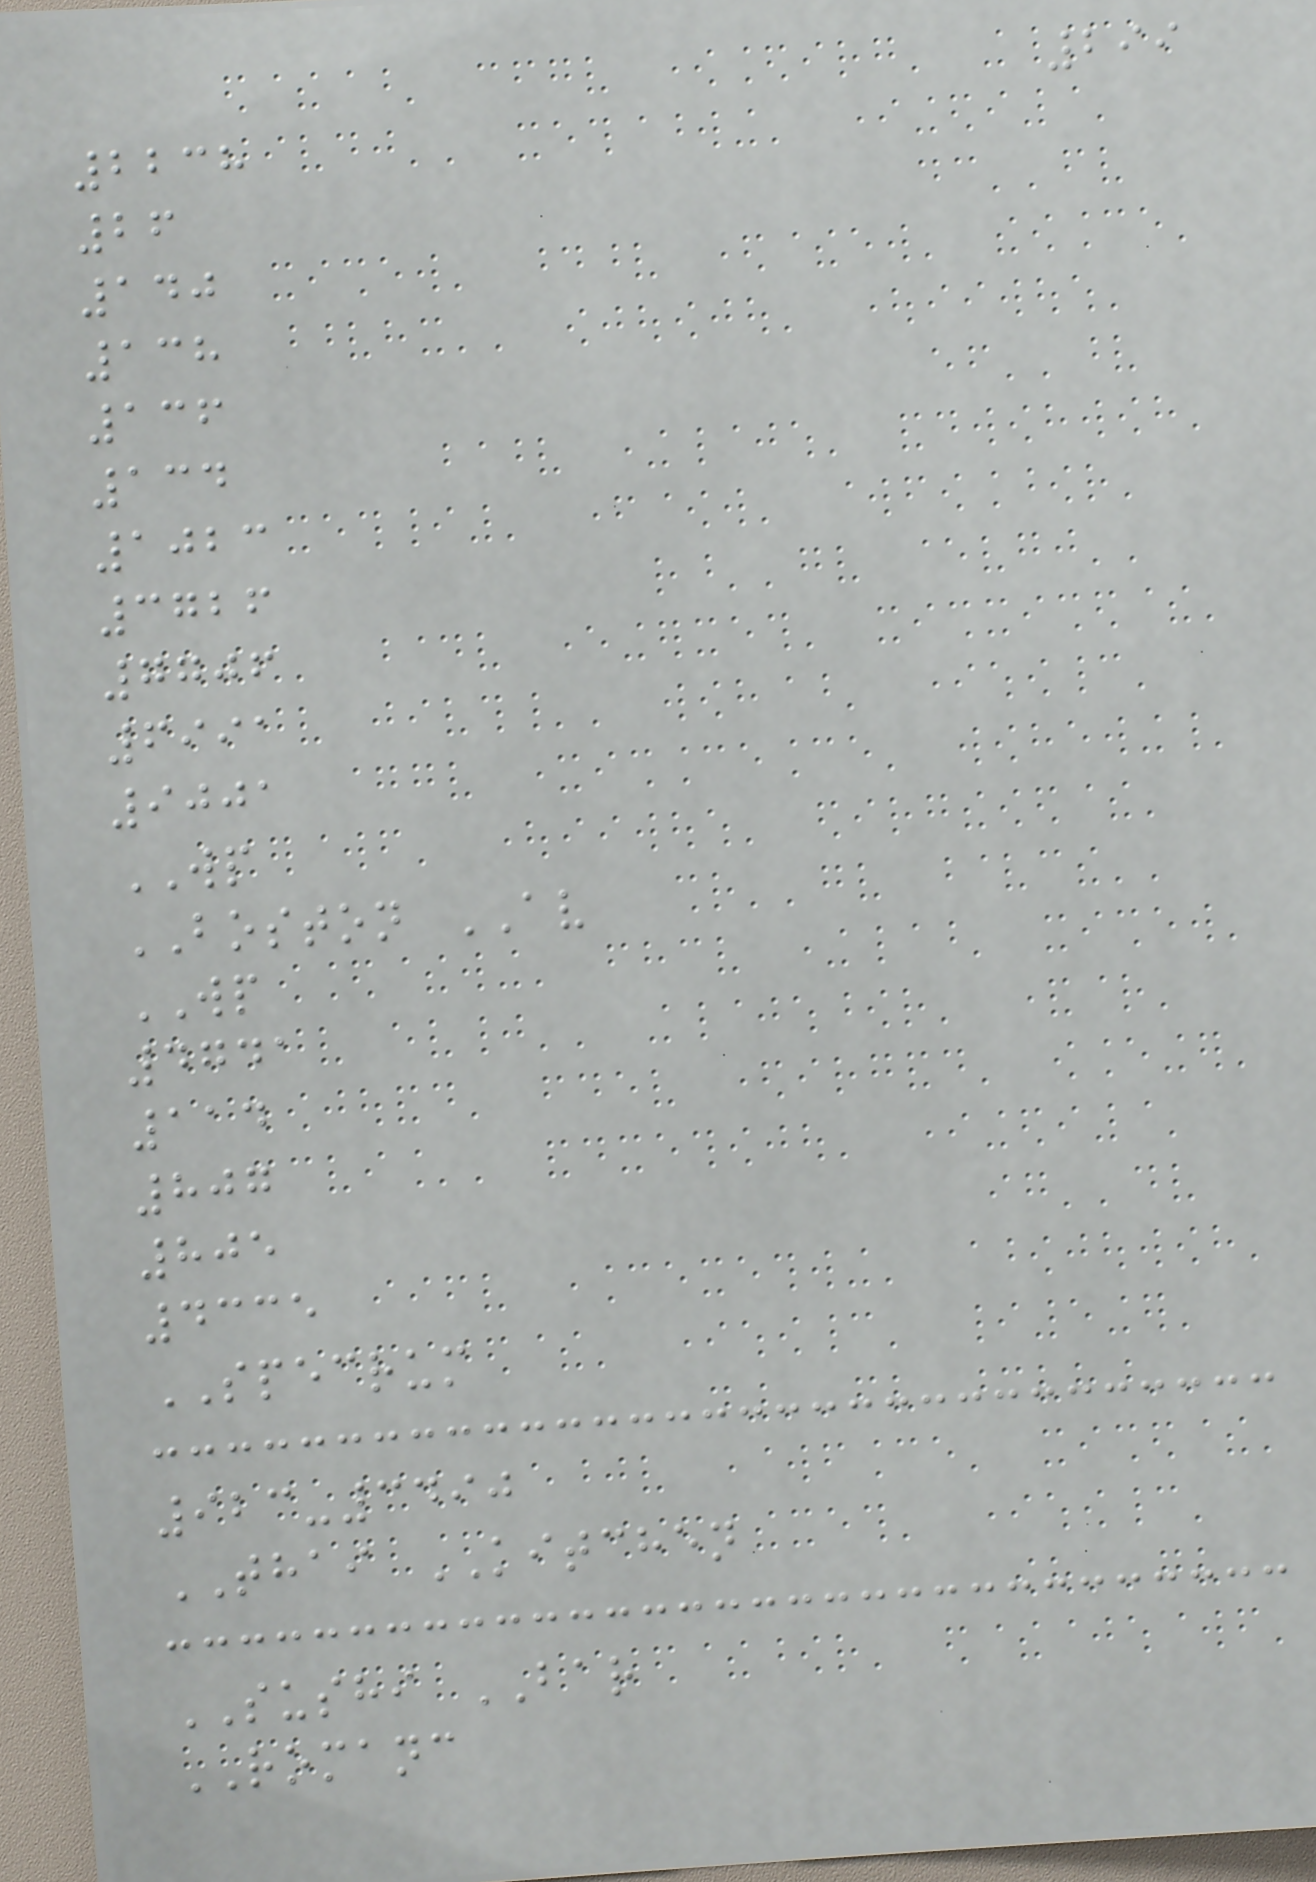299
2238
26
140
138
136
134
1023
3726
7706
6991
9001
WP
BOSTON AV
WP
4741
114
807
805
4335
SPECRUM
923-3490
THAI KITCHEN
SUSHI BAR
ROMANC
